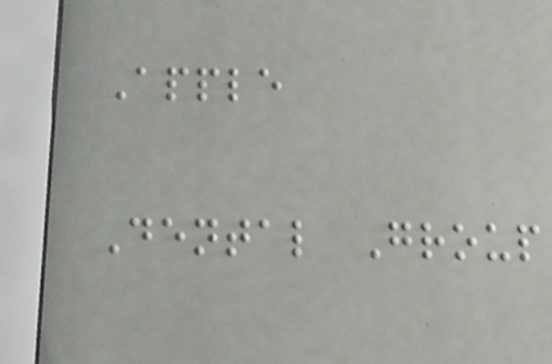Apple
Dental Group
